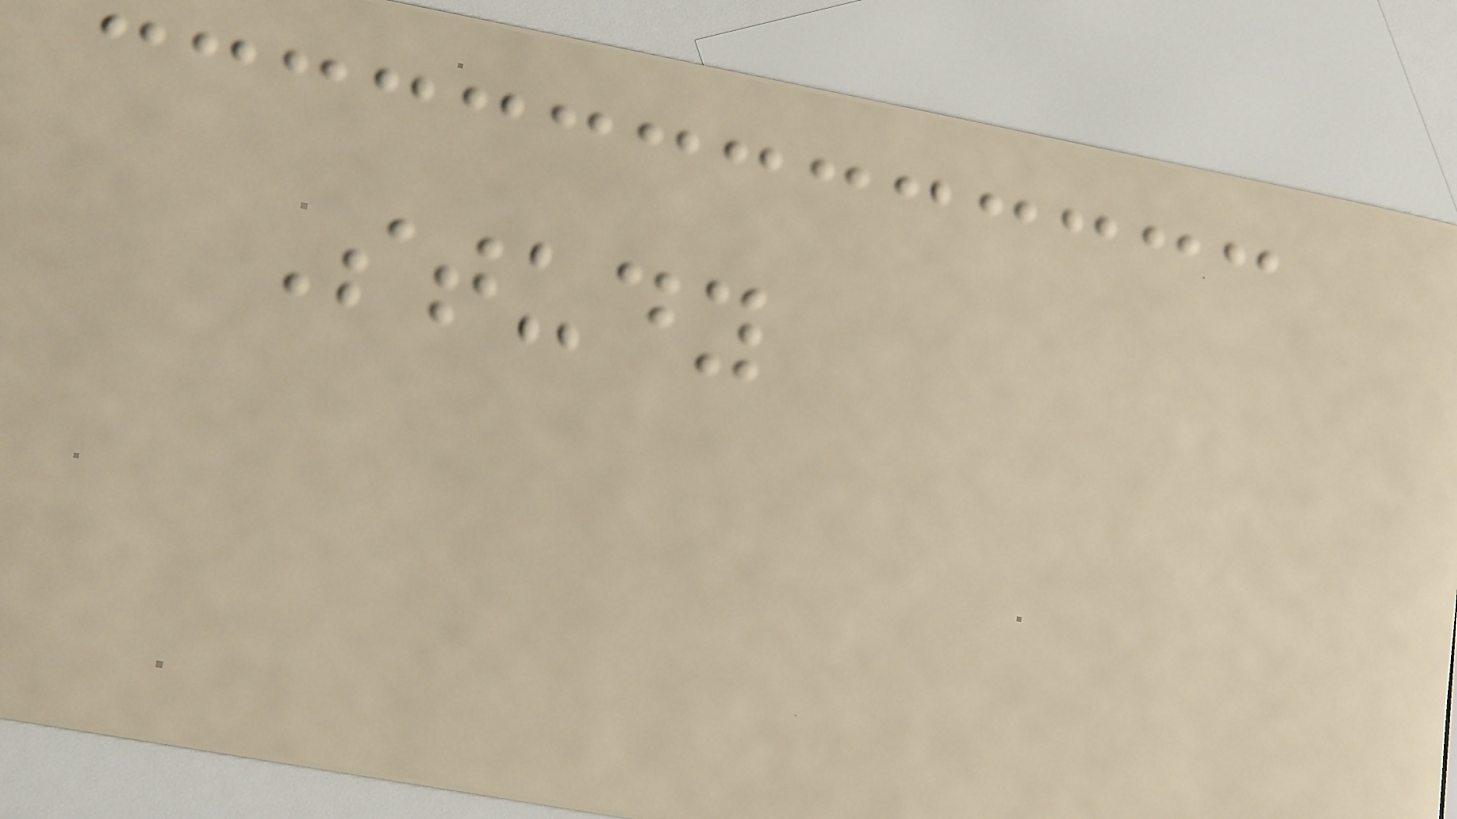Study
